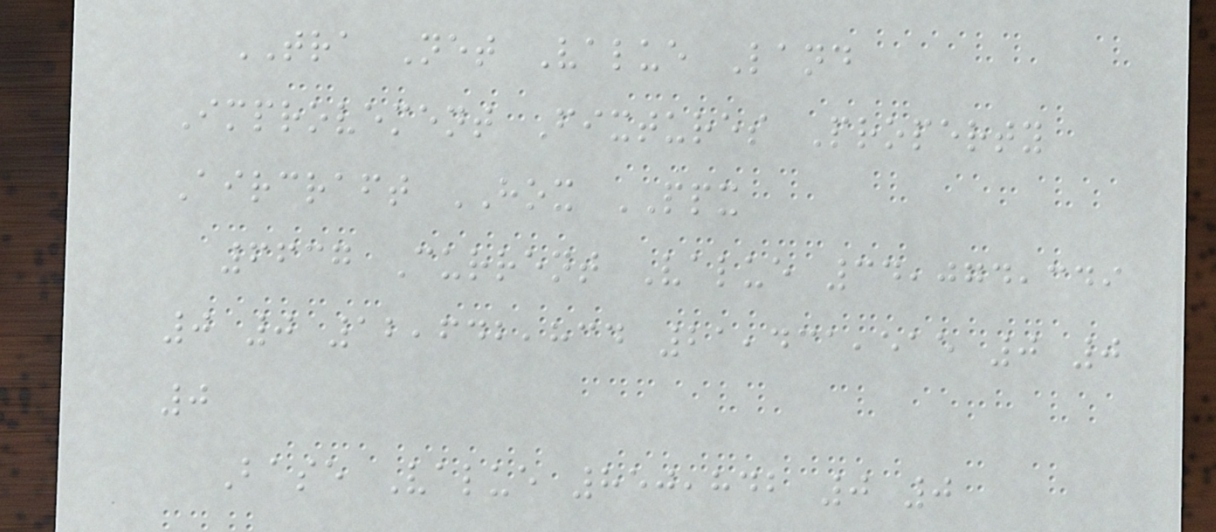TRA Net Value Land
Improvement Fixtures Property
Aircraft HOX PPX
6637 Current Value 34,074,349
0 0 12,642,834 21,431,515 0 0
0
Base Value 850,842 0 0
